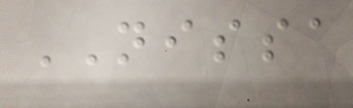NISSA
